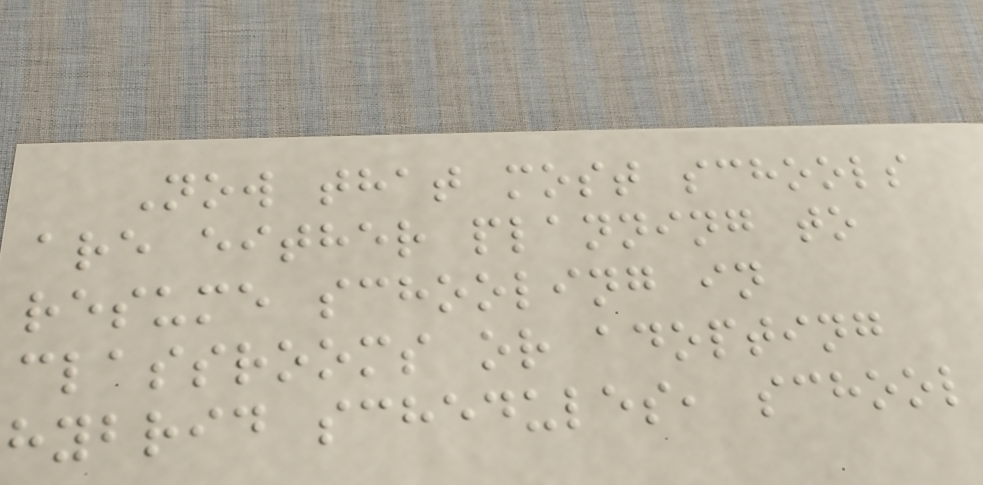Now that most schools
are either planning to
resume schooling in
classrooms or adopting
hybrid schedules, school
